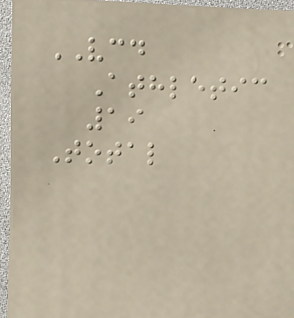VCD
Athletic
19
Total
